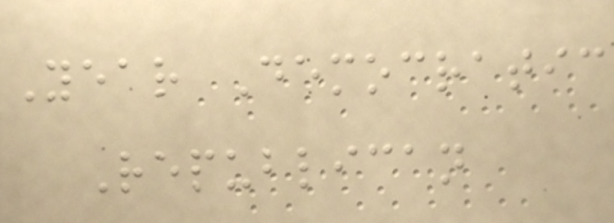Year Democratic
Republican
